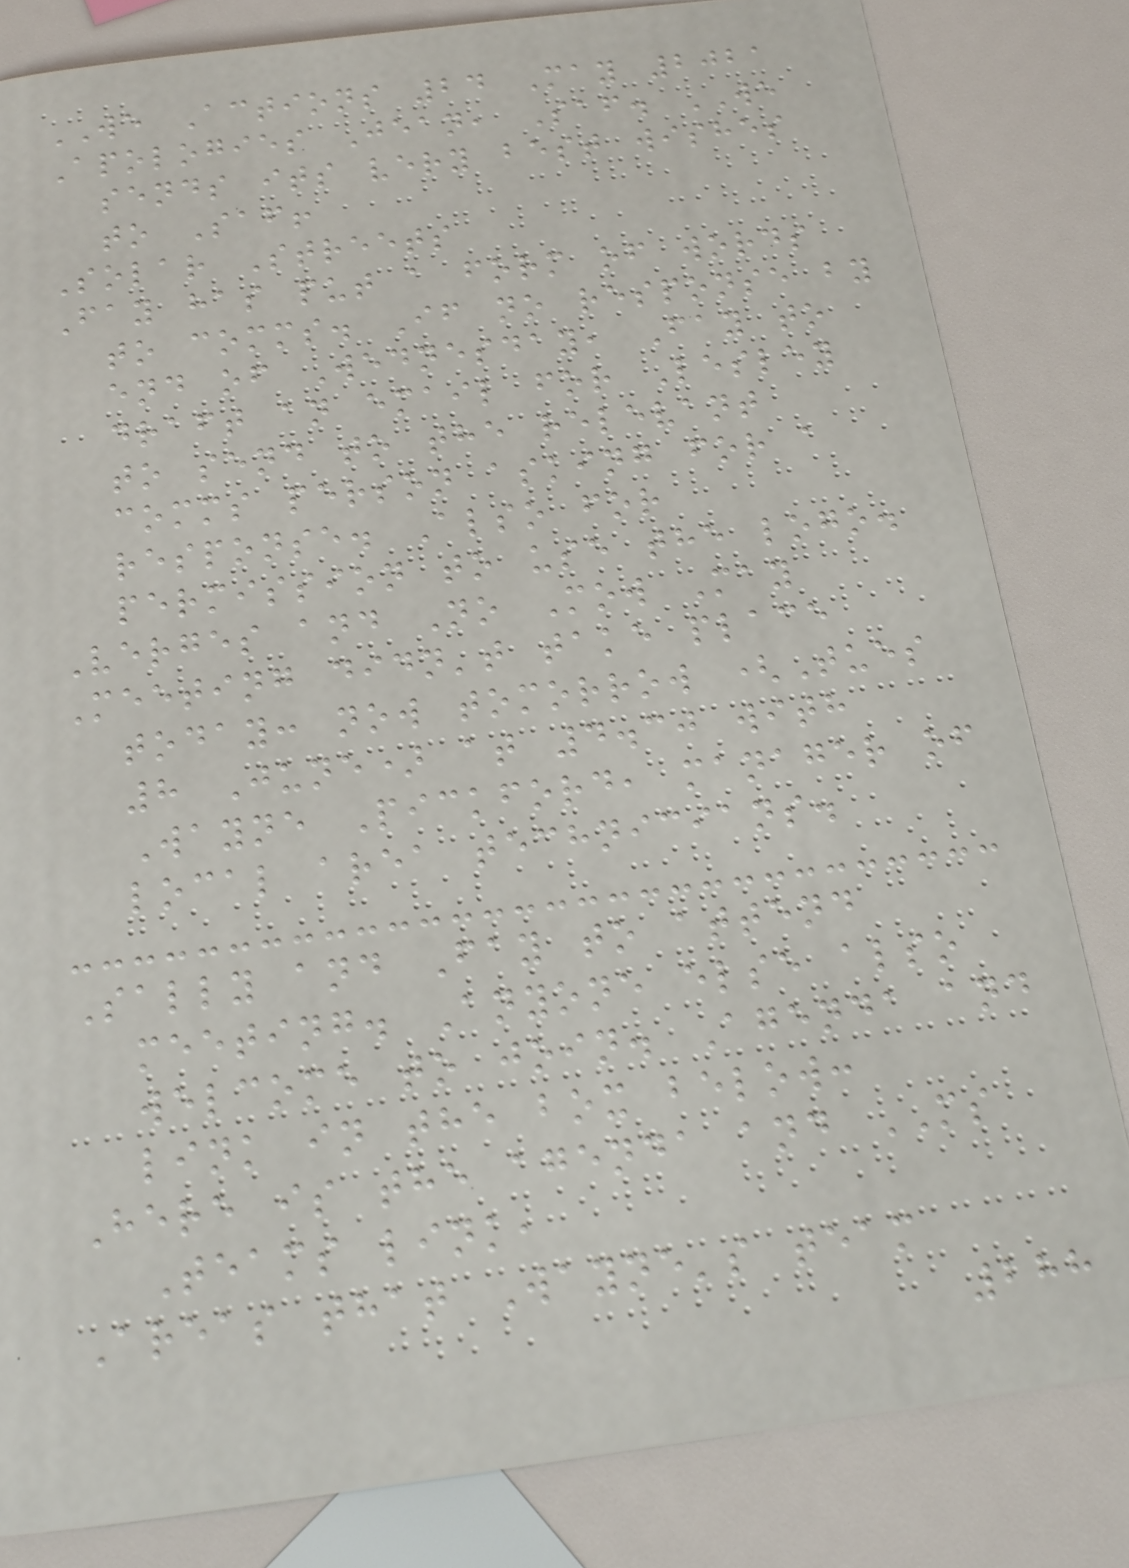WE Actions 24 May 2021
Apologies Jean, Saf. WE
sends its very best wishes
to Saf!
Solar Streets
Fay has put a form of words
to comms. If no response by
end of Wednesday, Fay to
draft an email for Lesley
to send to the relevant
comms person asking for a
response. Also for
permission to use the logo.
Verges and No Mow May
Meeting didn't take place
today: now tomorrow (Tues
8 June) at 4.30 with
Wayne Pickford, manager of
local area technicians.
Sally and Fay to attend
meeting. Anyone else also
welcome to join. Agenda and
link in the box below:
Here is the agenda and MS
Teams link,
Areas that Wayne's team
288
